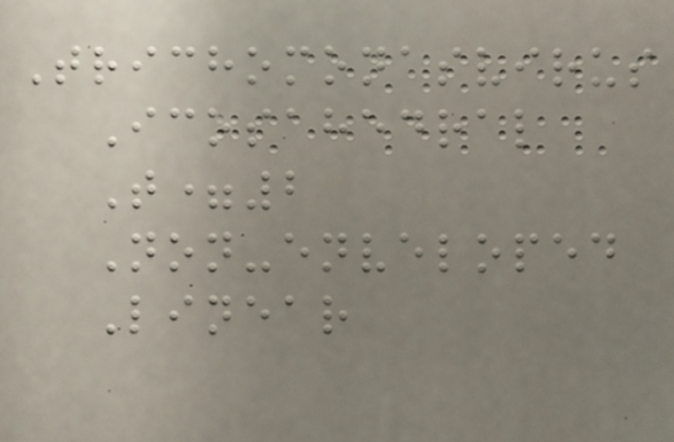Trichomonasvirus
Icosahedral
T=2
Non-enveloped
Linear
